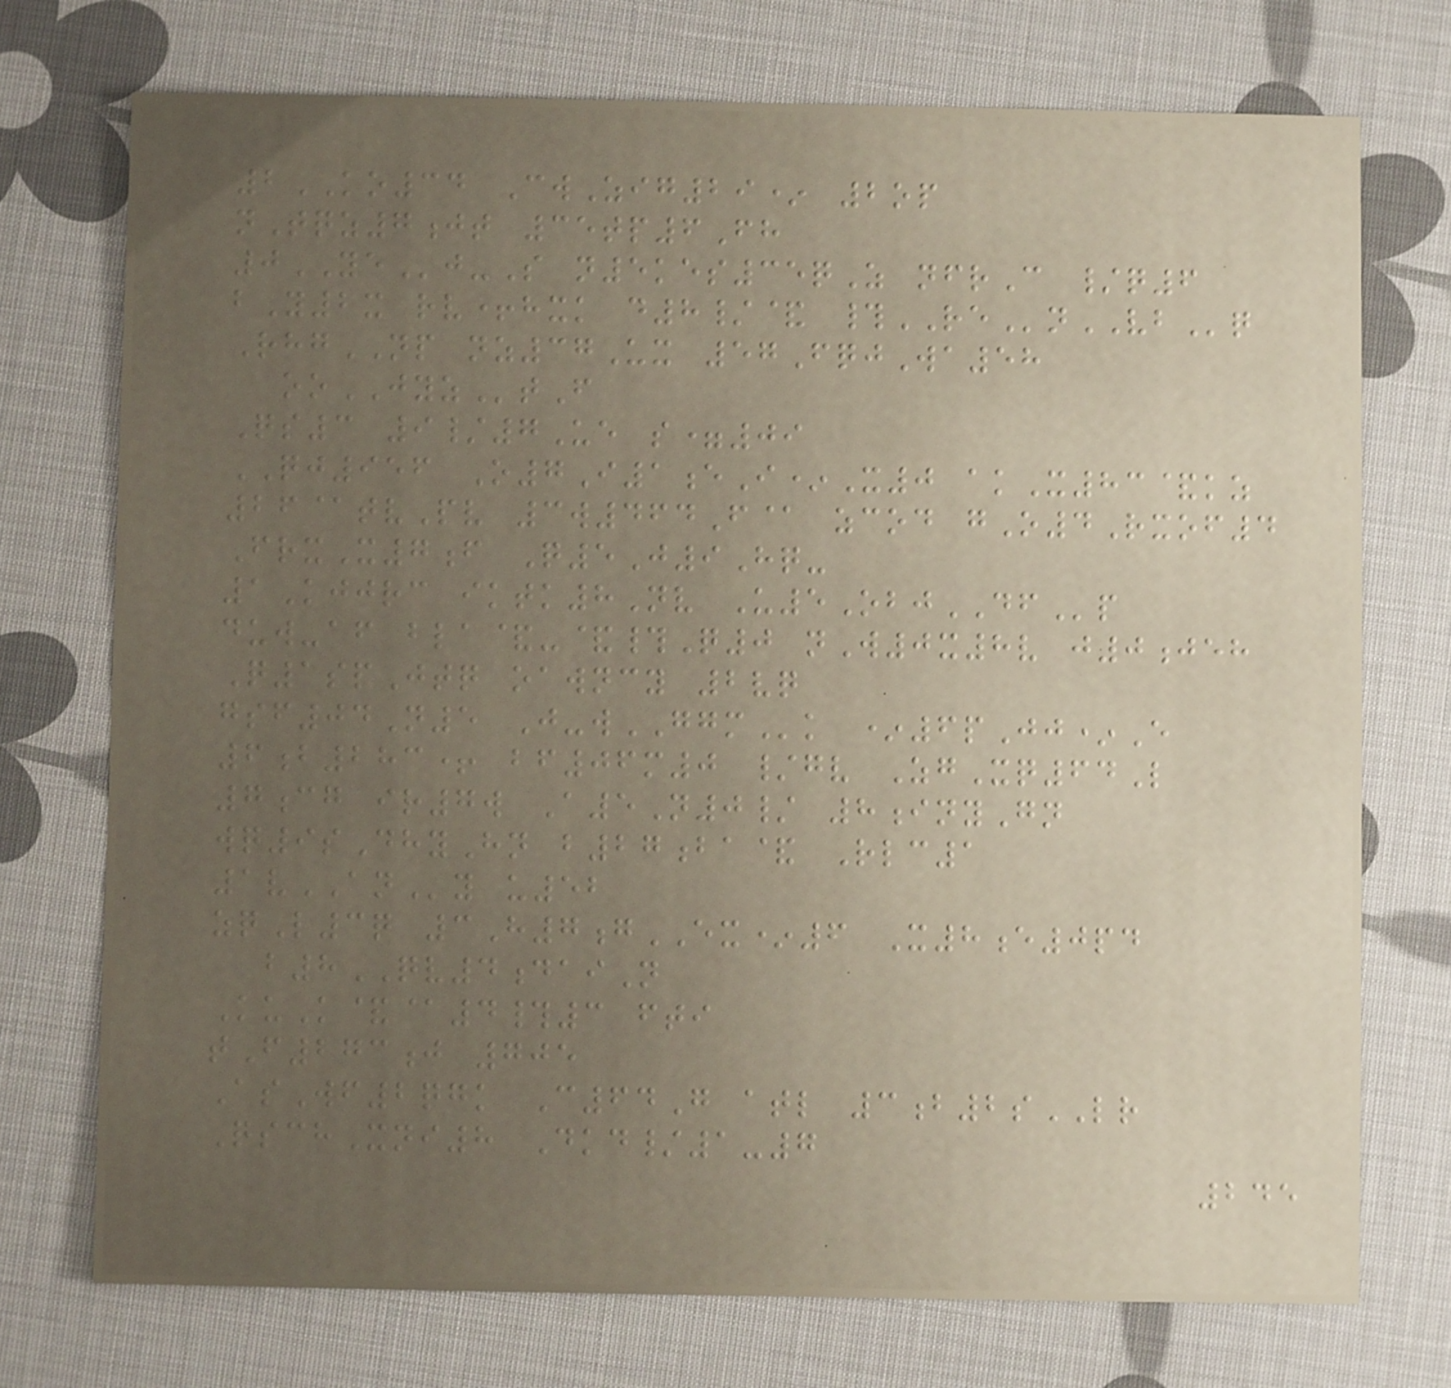2KO34 CwZig29* 2op
nTqz7jt 35tp6Fh
0YEj-S n5kes35qZ nfrC /q6
bY2x rv+hxk d8/& #REnVBq
RhgNP nz37Ux 57FqjWa58
ooJYZtF
Qs3 9/7Ue s=09
QJ956 O7I1eI*X0 akX83&kz
26@tvPv 3w464F@ zcod gO4Rxof4
FrxX7f Q5J9Hq-
1Kjjrc iktk8Nv U5ObjDFp
duw-af bla&-&#Q0 nW0x8v j0jeh
Q1spJtq oawncy 2vq
gsf04N5 J-wGGMk *6pJj*E
6b283+ bf06m0 /gv ZgXq64L
7cg ir7w A5N0/ 8inyGn
wq9sDhyHn b27ba& Rlc1
1vANy u52
zqL3q 3H7gEX*6 X8e0pd
b8QV4daiN
KuK&@4#3 fti
tF273j 705
AsWf2qgk C64G atl 3b2sLR
QschXni8 Dkd/1-7
245
